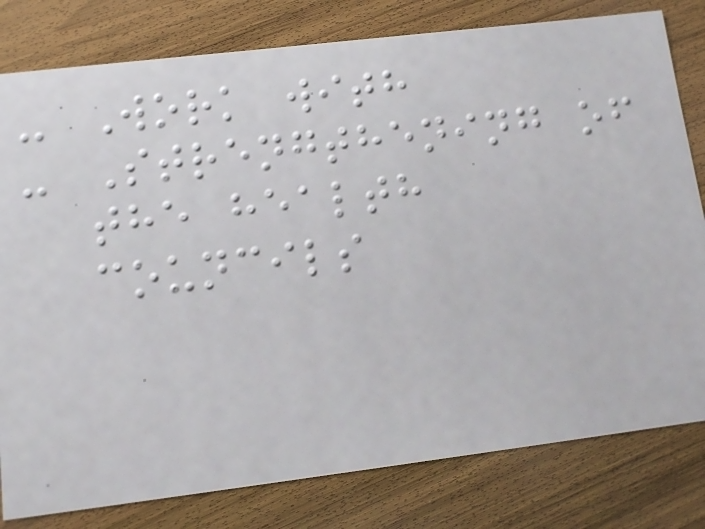- Work with
- Strengthening of
the health
councils
